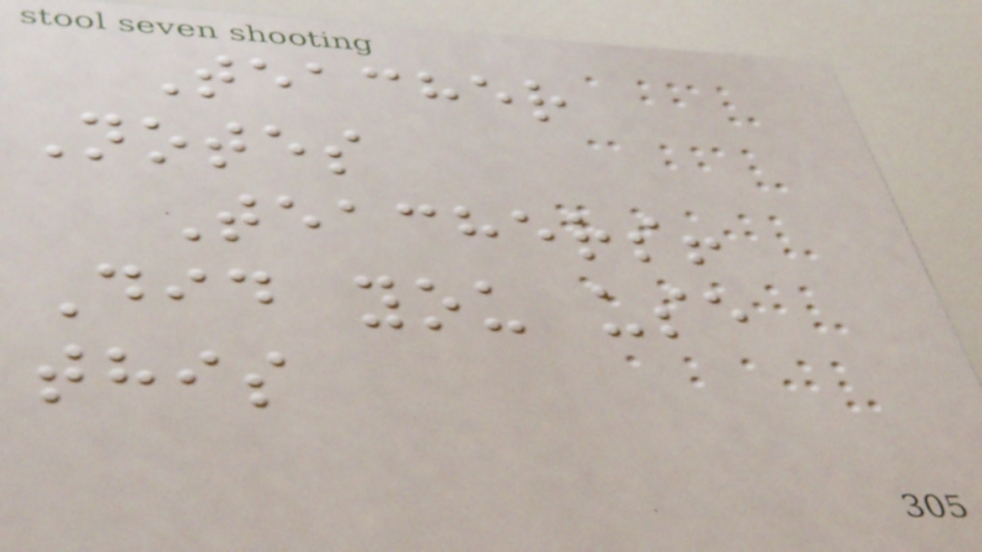Teacher
Notes
Teachers!
Did you use
this
